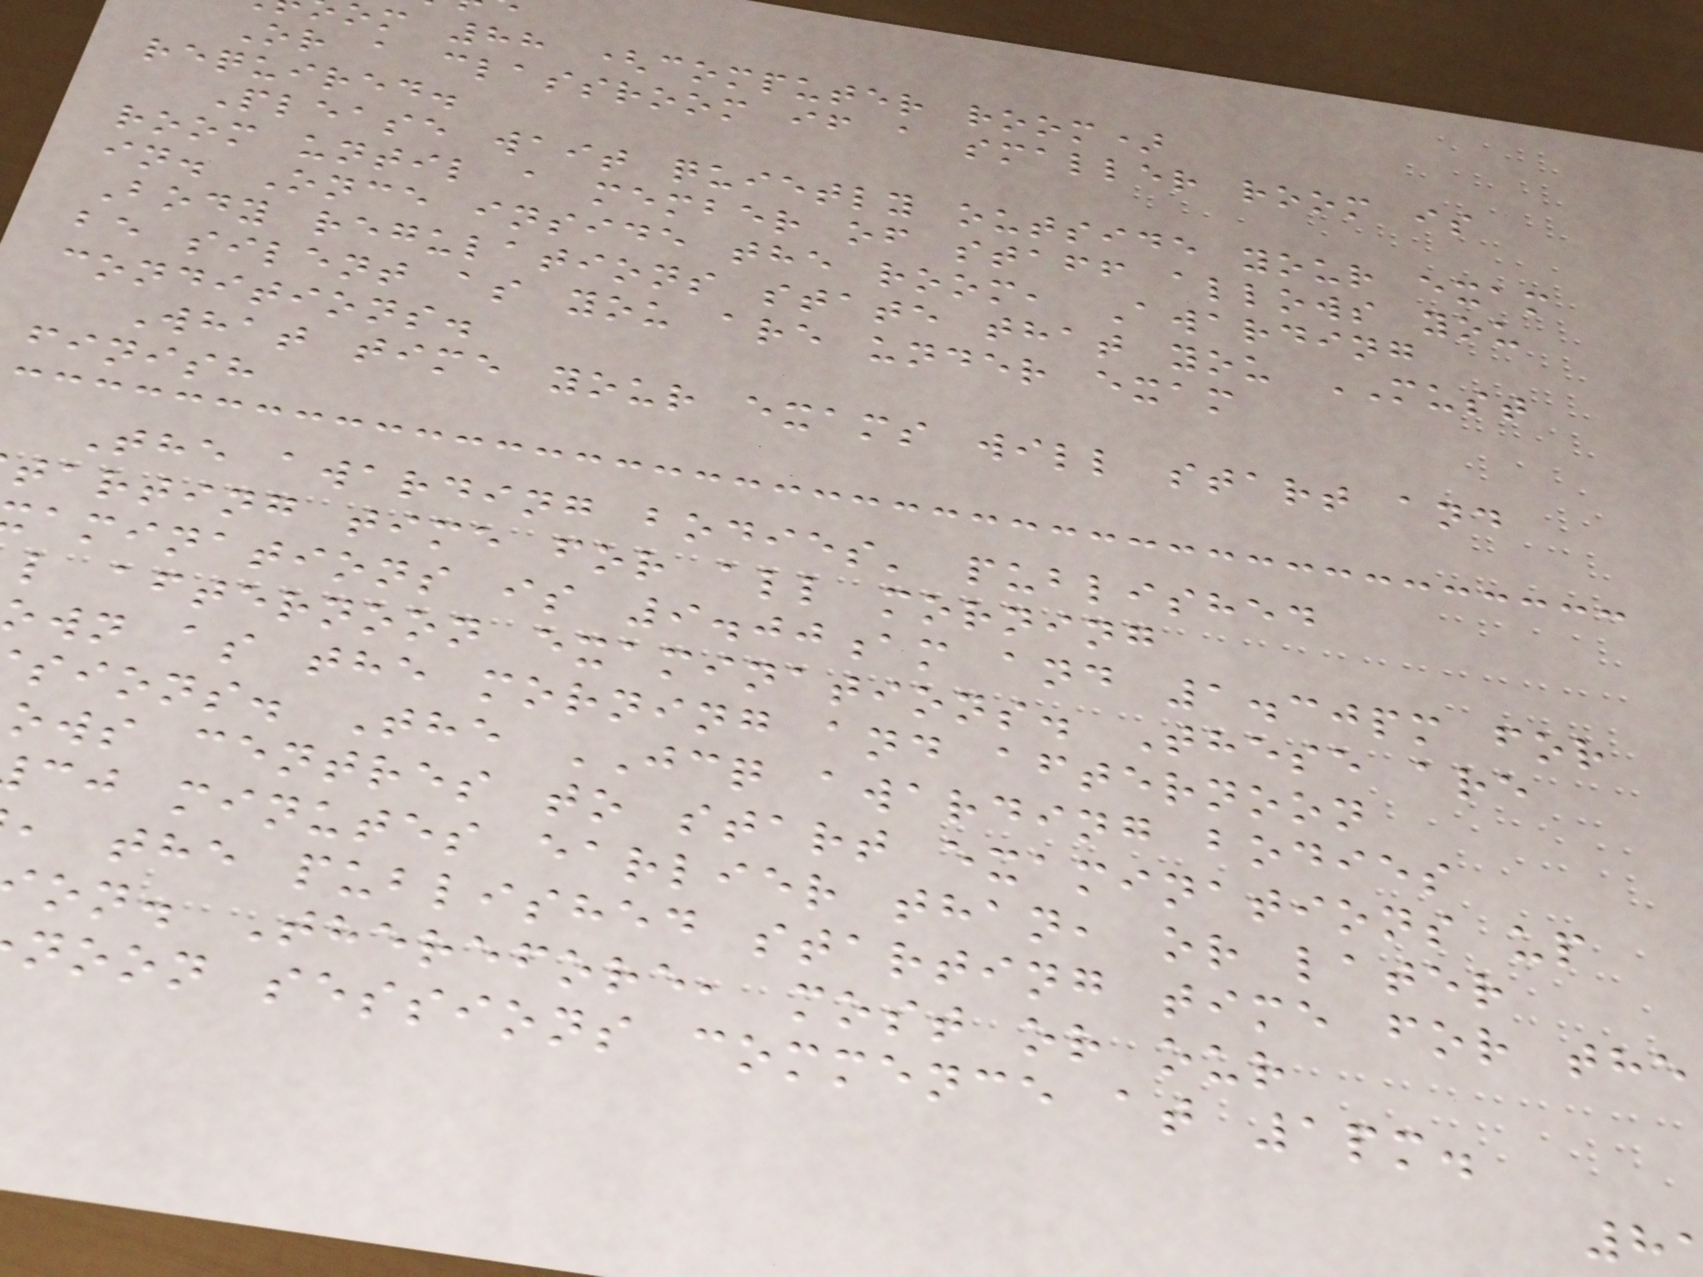om 88 (computer room)
Or a classroom if a smaller room is
required.
Please wait quietly outside your exam
room until a member of staff allows you
in. Once inside the room, Awarding
Body regulations state that you MUST
be silent as you are under exam
conditions.
What time your exams will start and
finish
The awarding bodies' published
tarting time for all morning
aminations is 9.00am and 1.30pm for
l afternoon examinations. These are
own as the morning and afternoon
sions. The JCQ awarding bodies
ows centres to start examinations up
cj minutes earlier than, or later
, the published starting time for the
on. Therefore, most or our
noon sessions commence at 1pm.
